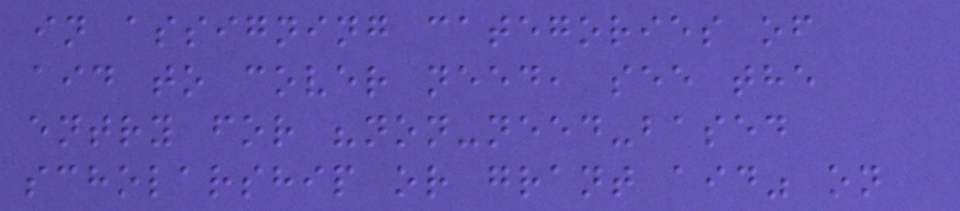in assigning categories of
aid to cover need, see the
entry for "non-need-based
scholarship or grant aid" on
